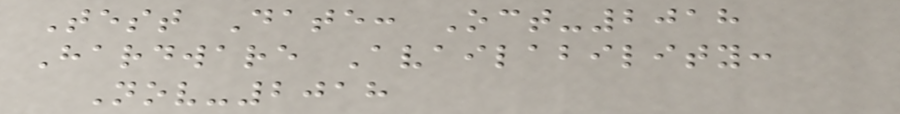Test Date: Oct-2018
Hardware Availability:
Nov-2018
